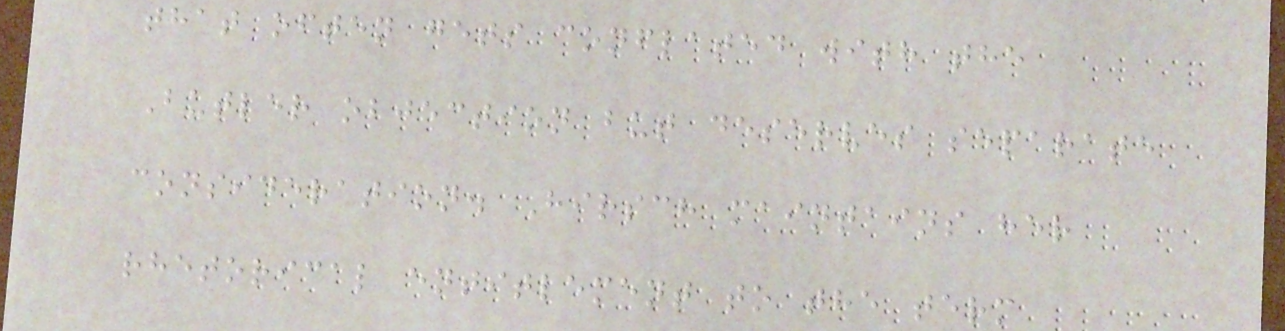that often gets conflated with the
Butler objection but deserves separate
consideration. Hirsch maintains her
rhetorical entitlement to the term
